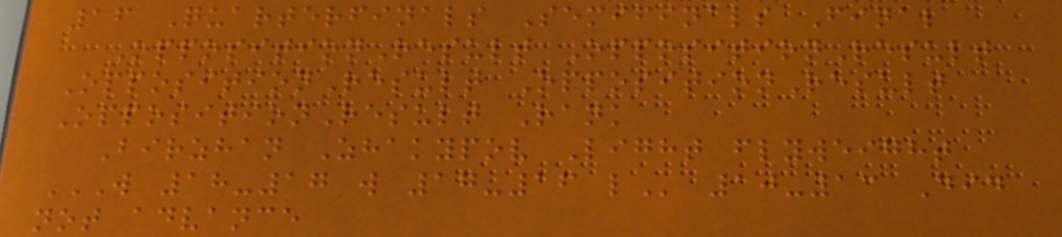16 Quarterfinals Semifinals Final
OppositionResult OppositionResult
OppositionResult OppositionResult
OppositionResult Rank
Birzhan Zhakypov Light flyweight
W 18-17 W 17-16 L 10-13 Did
not advance
